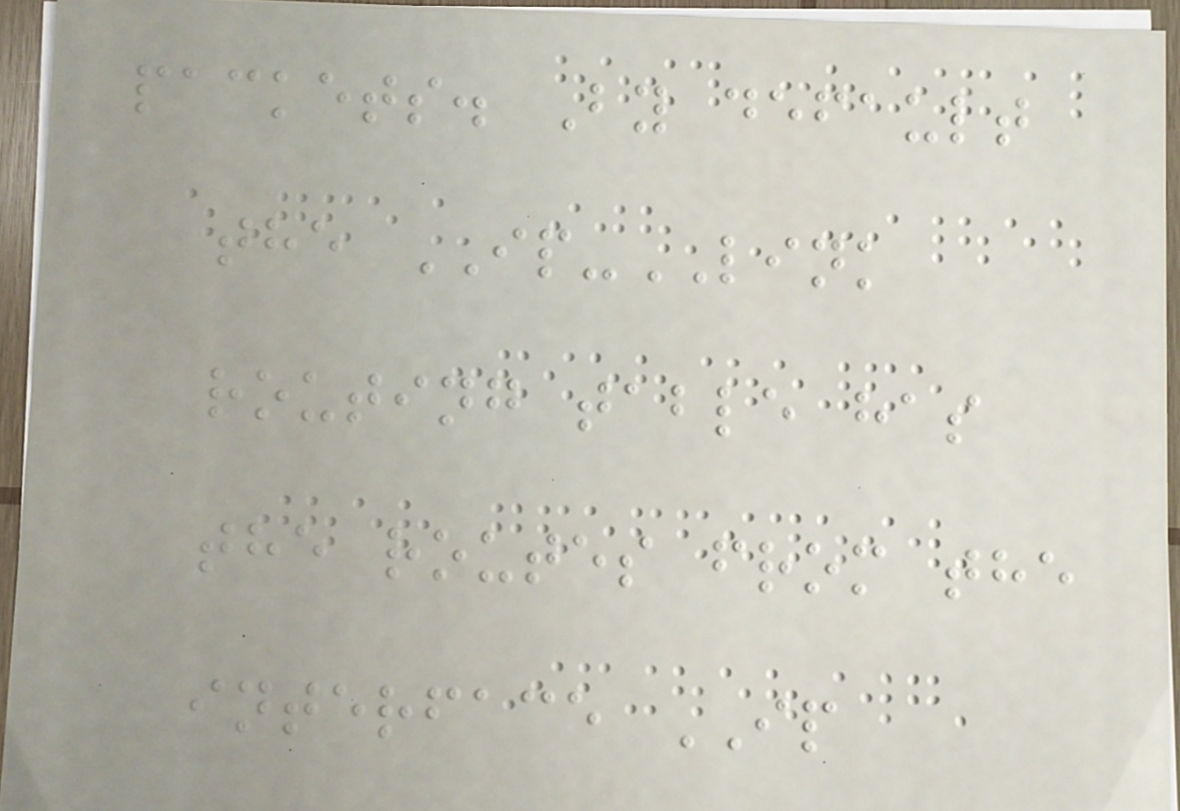packets. By default
the IP-LINK
routing table has
the routes from the
interface IP
